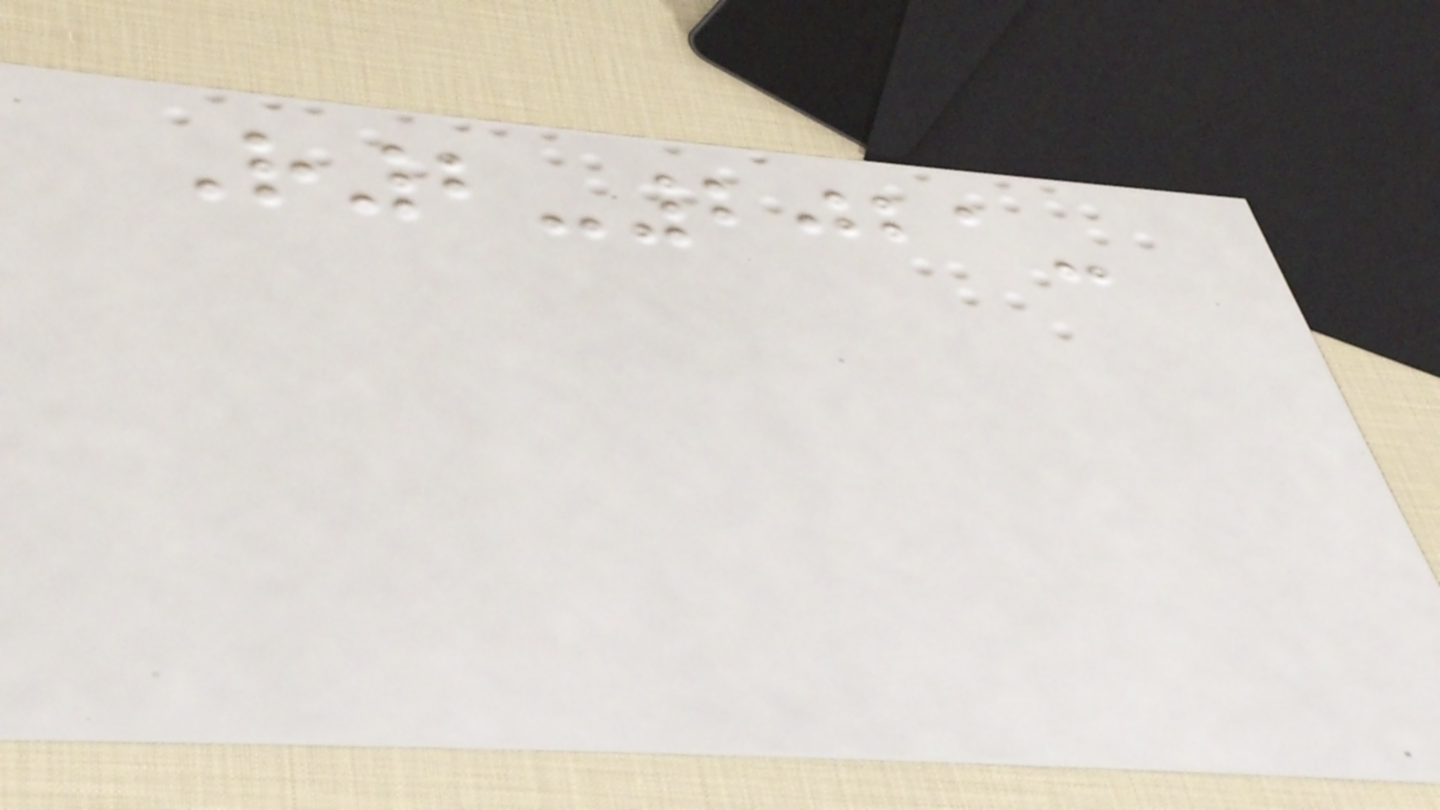R2-2021-
